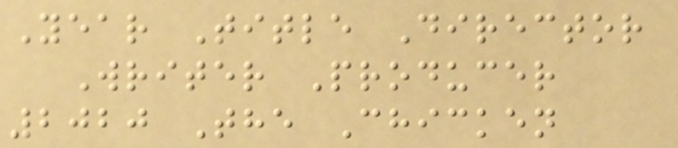Year Title Director
Writer Producer
2020 The Chicken
